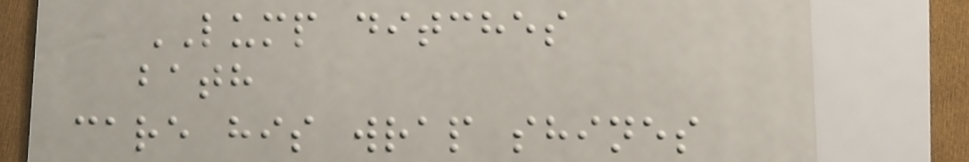LUMP ditches
bath
care his wrap shines
